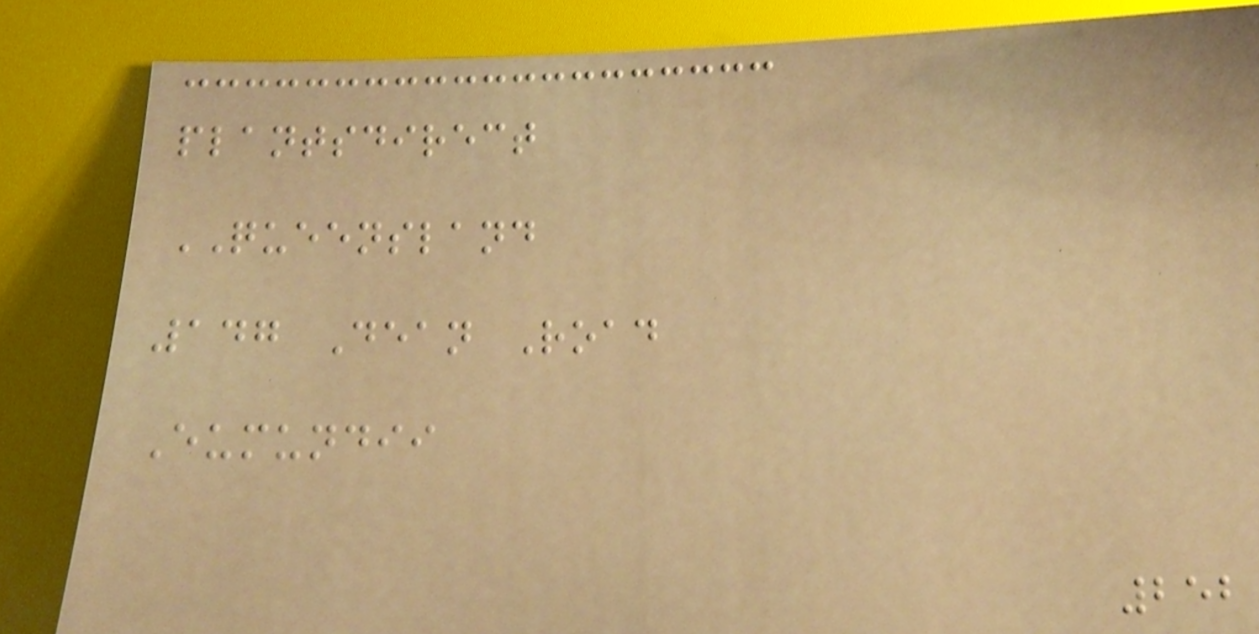plantsdirect
QUEENSLAND
147 Dean Road
Eumundii
252
